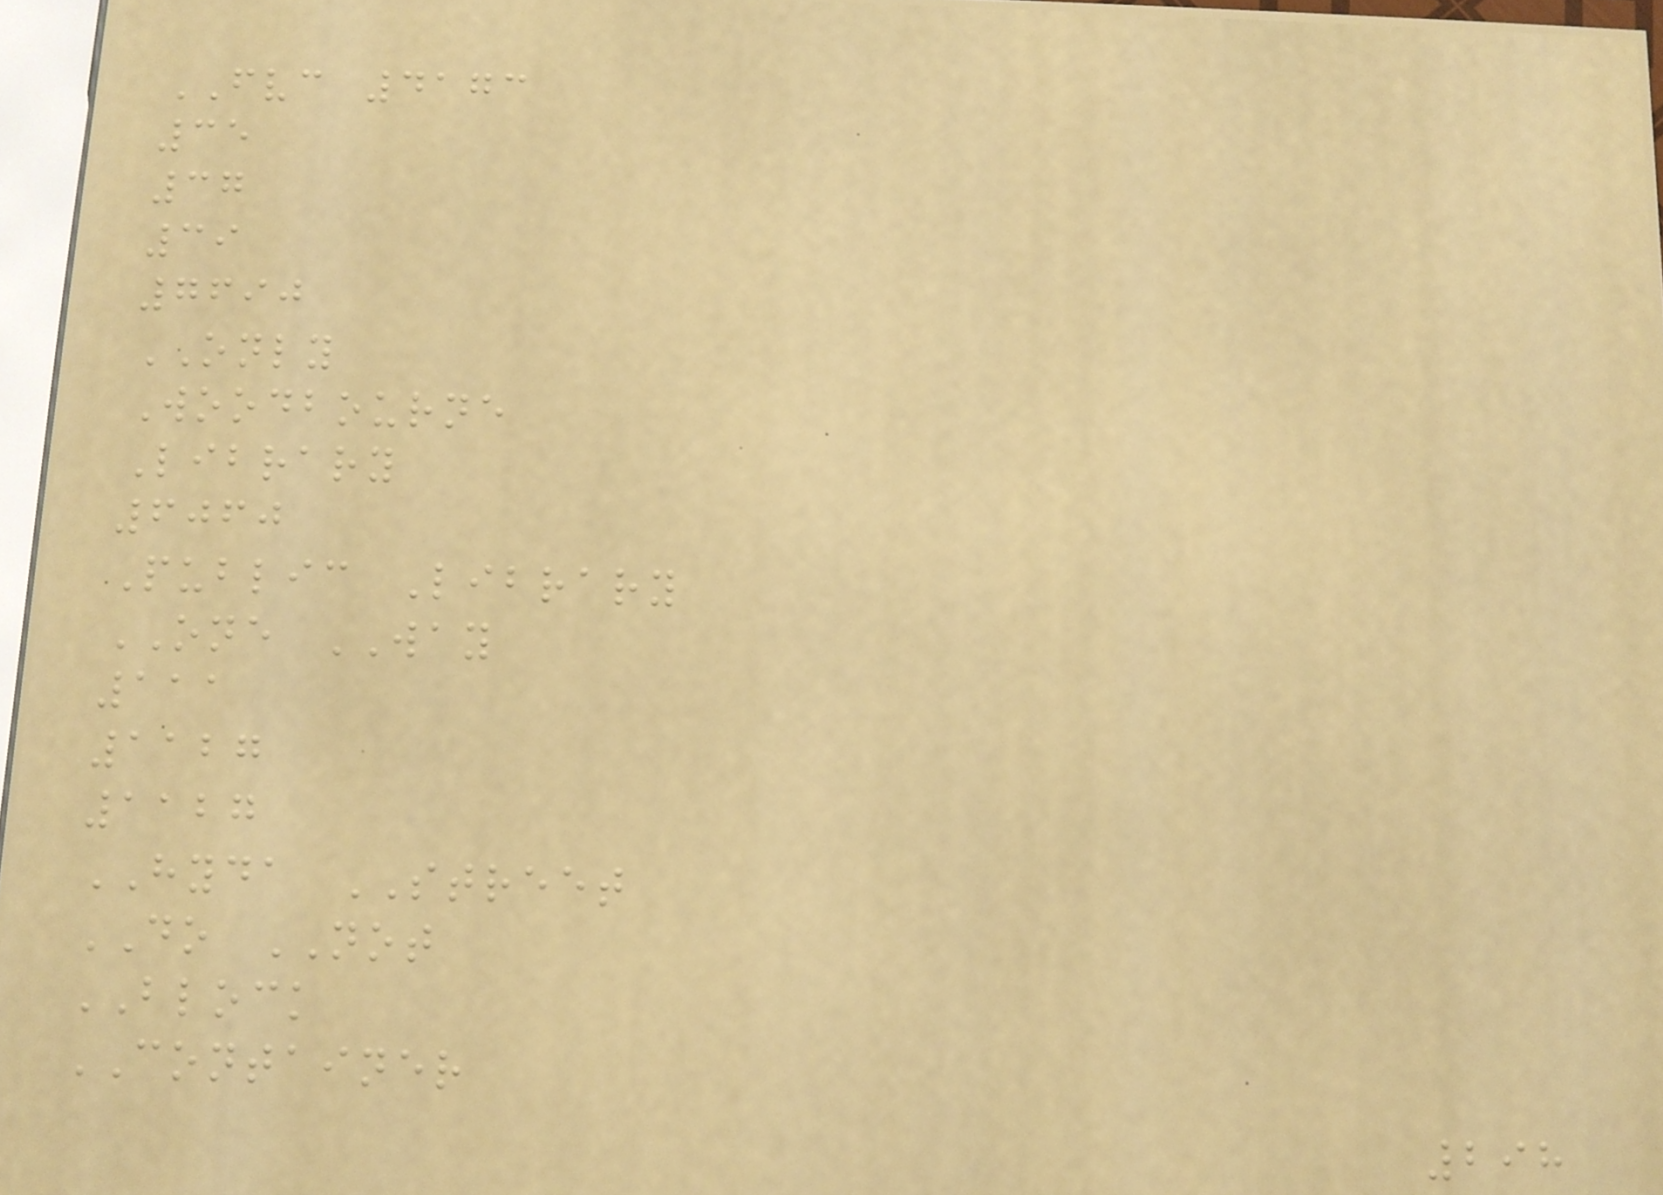FVC 4173
35
37
39
7690
ONLY
Woodbourne
Library
6060
Public Library
ONE WAY
111
1127
1127
HYDA STREET
DO NOT
BLOCK
CONTAINER
298
